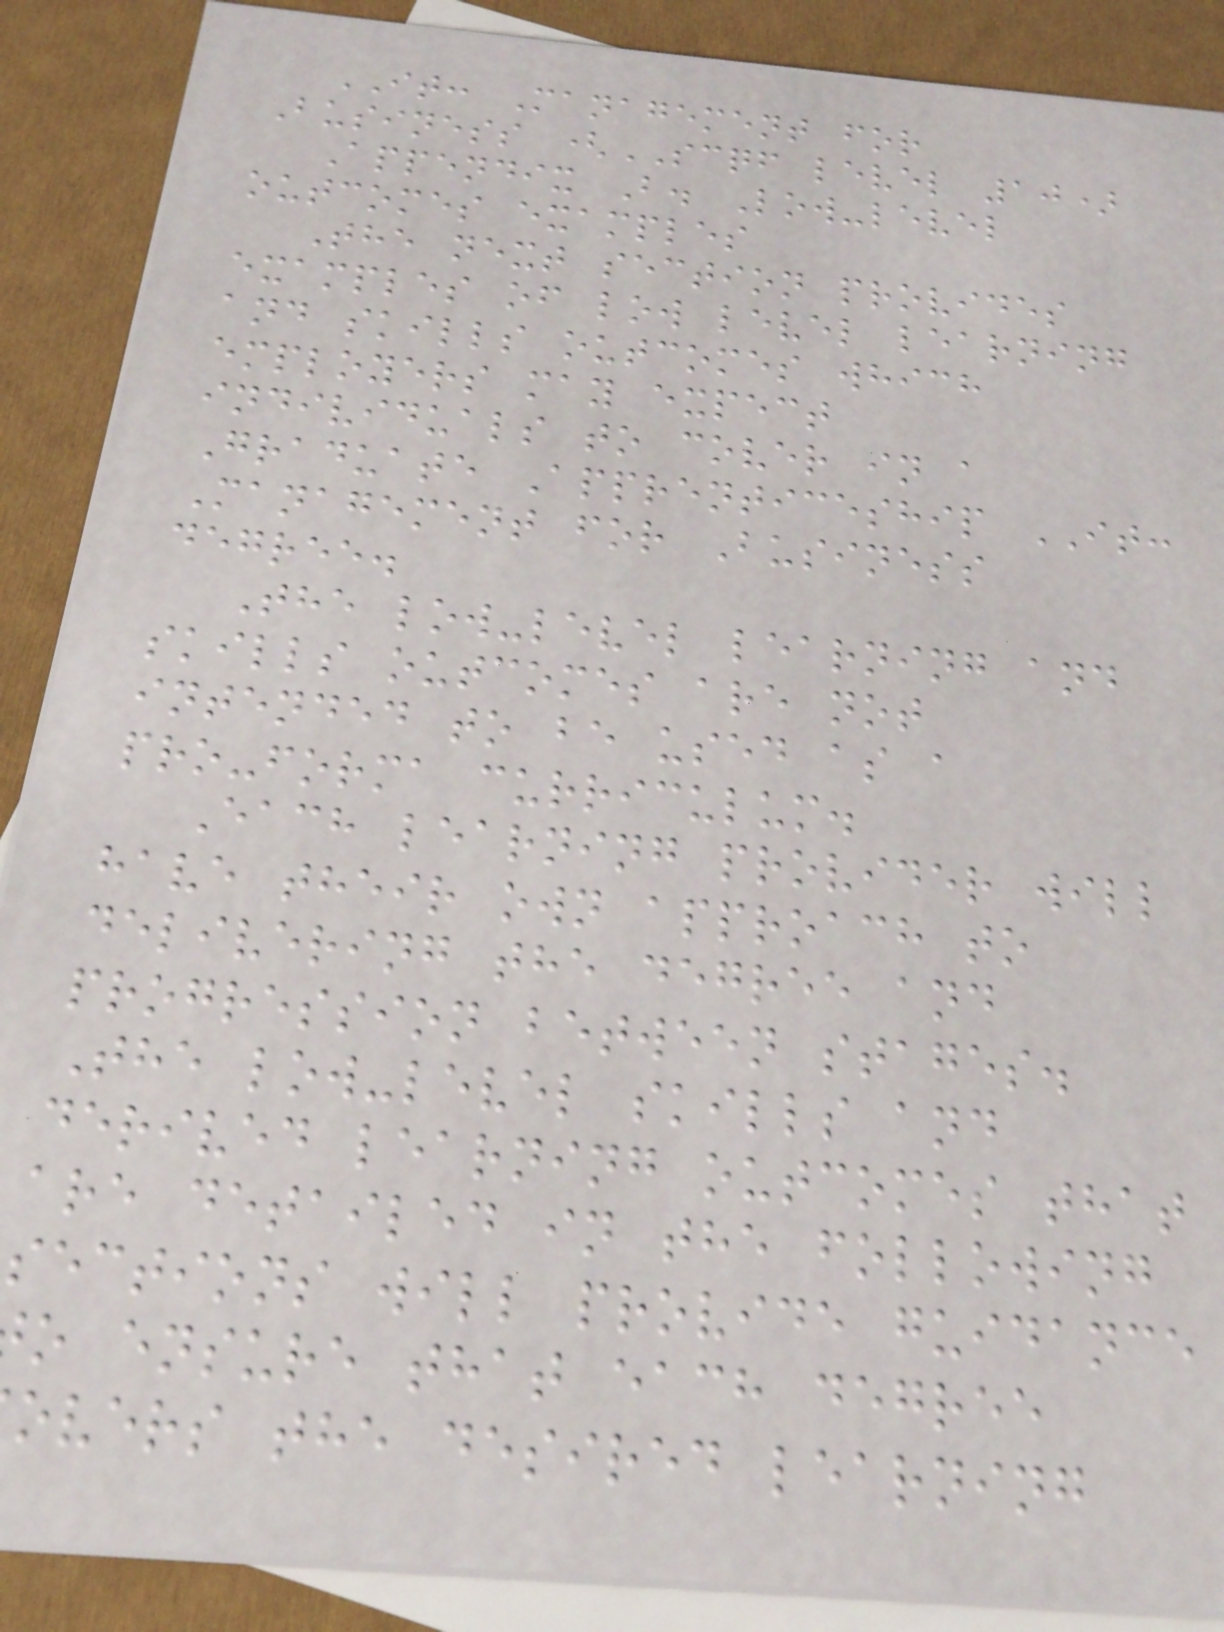IT: Management for
Business (SCQF level 10)
Appendix B. Low-level
outcomes examples
The next section provides
examples of low level learning
and skills outcomes which
employers may expect
individuals to cover in a
Graduate Apprenticeship IT:
Management for Business
degree.
The low-level learning and
skills outcomes are not
intended to be used as a
pro-forma curriculum.
Each learning provider will
have their own approach to
delivering the degree and
progression between stages.
The low-level skills and
derived learning outcomes that
are detailed in the following
sections will provide guidance
o ensure that each degree
overs the desired learning
